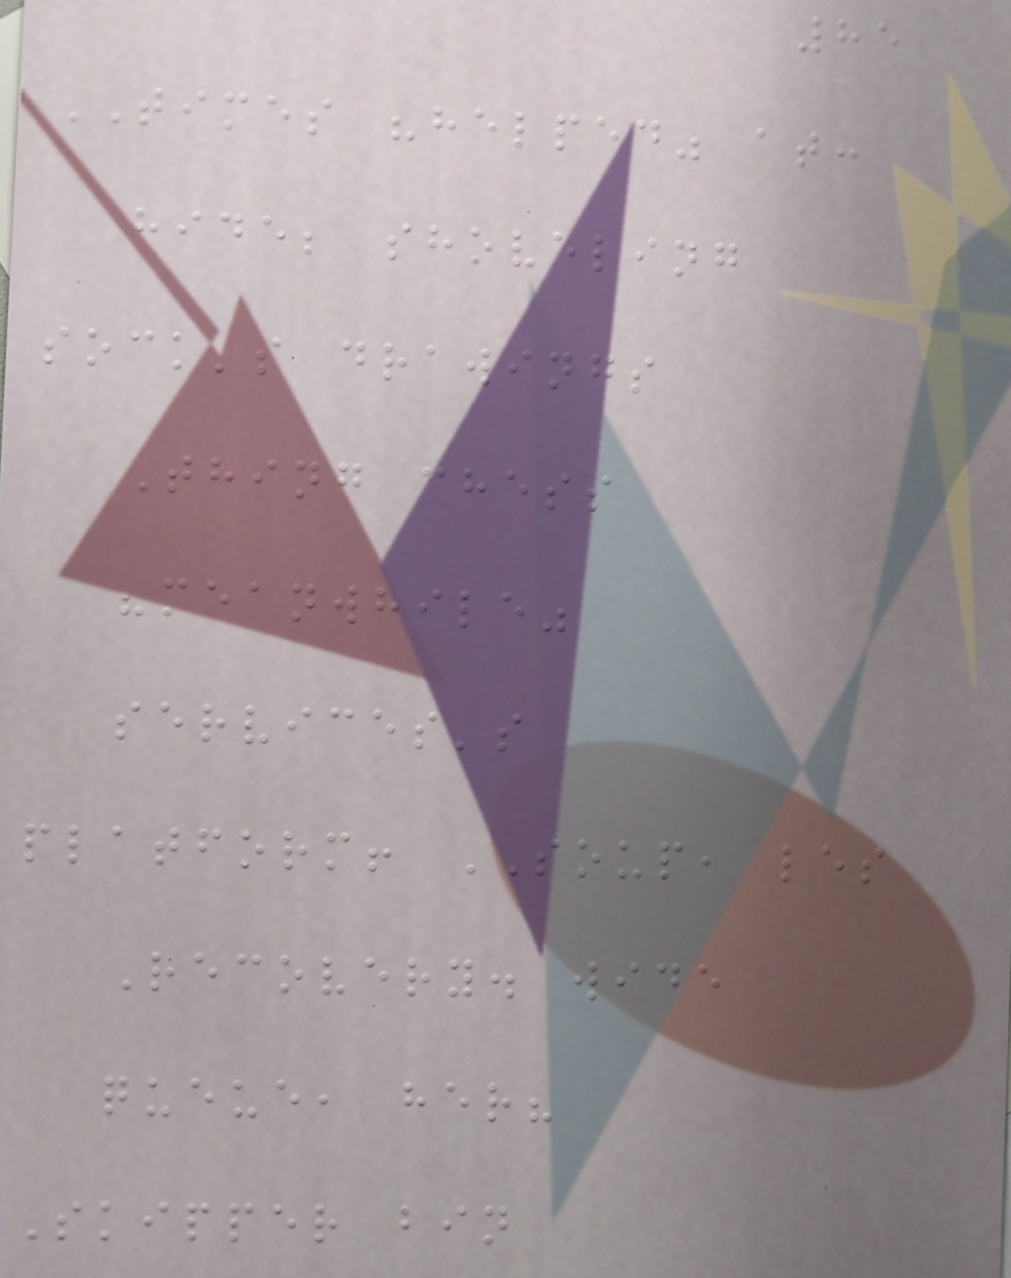85
TIMES "helped" at:
hide; shoveling
sock's drawings
Thing chess
"meanwhile"
services's
platform! SOUP, les
Recovery. wide
queue, her?
Skipper bin
